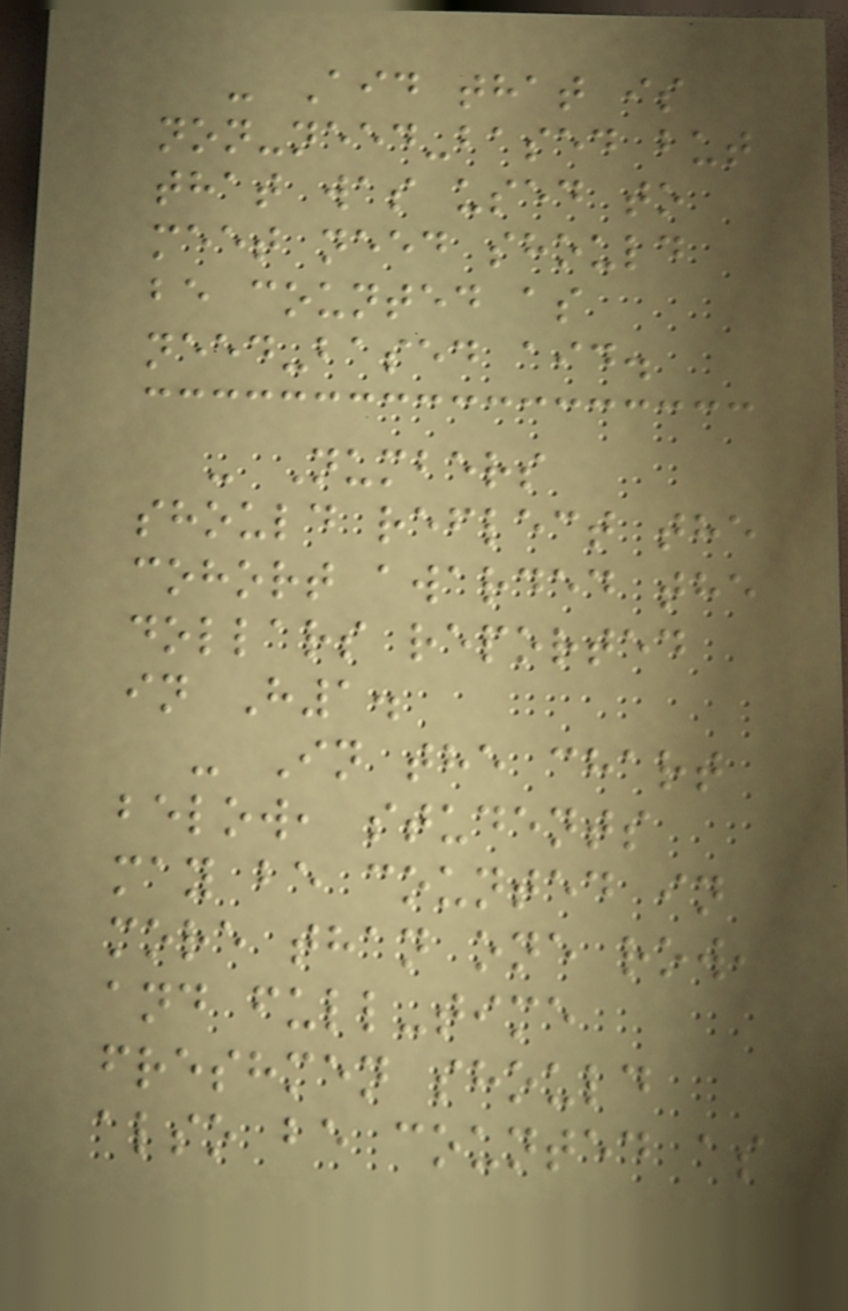- Aid that is
non-need-based but
that was used to
meet need should
be counted as
need-based aid.
- Numbers
should reflect the
cohort awarded the
dollars reported
in H1.
- In the chart
below, students
may be counted in
more than one row,
and full-time
freshmen should
also be counted as
